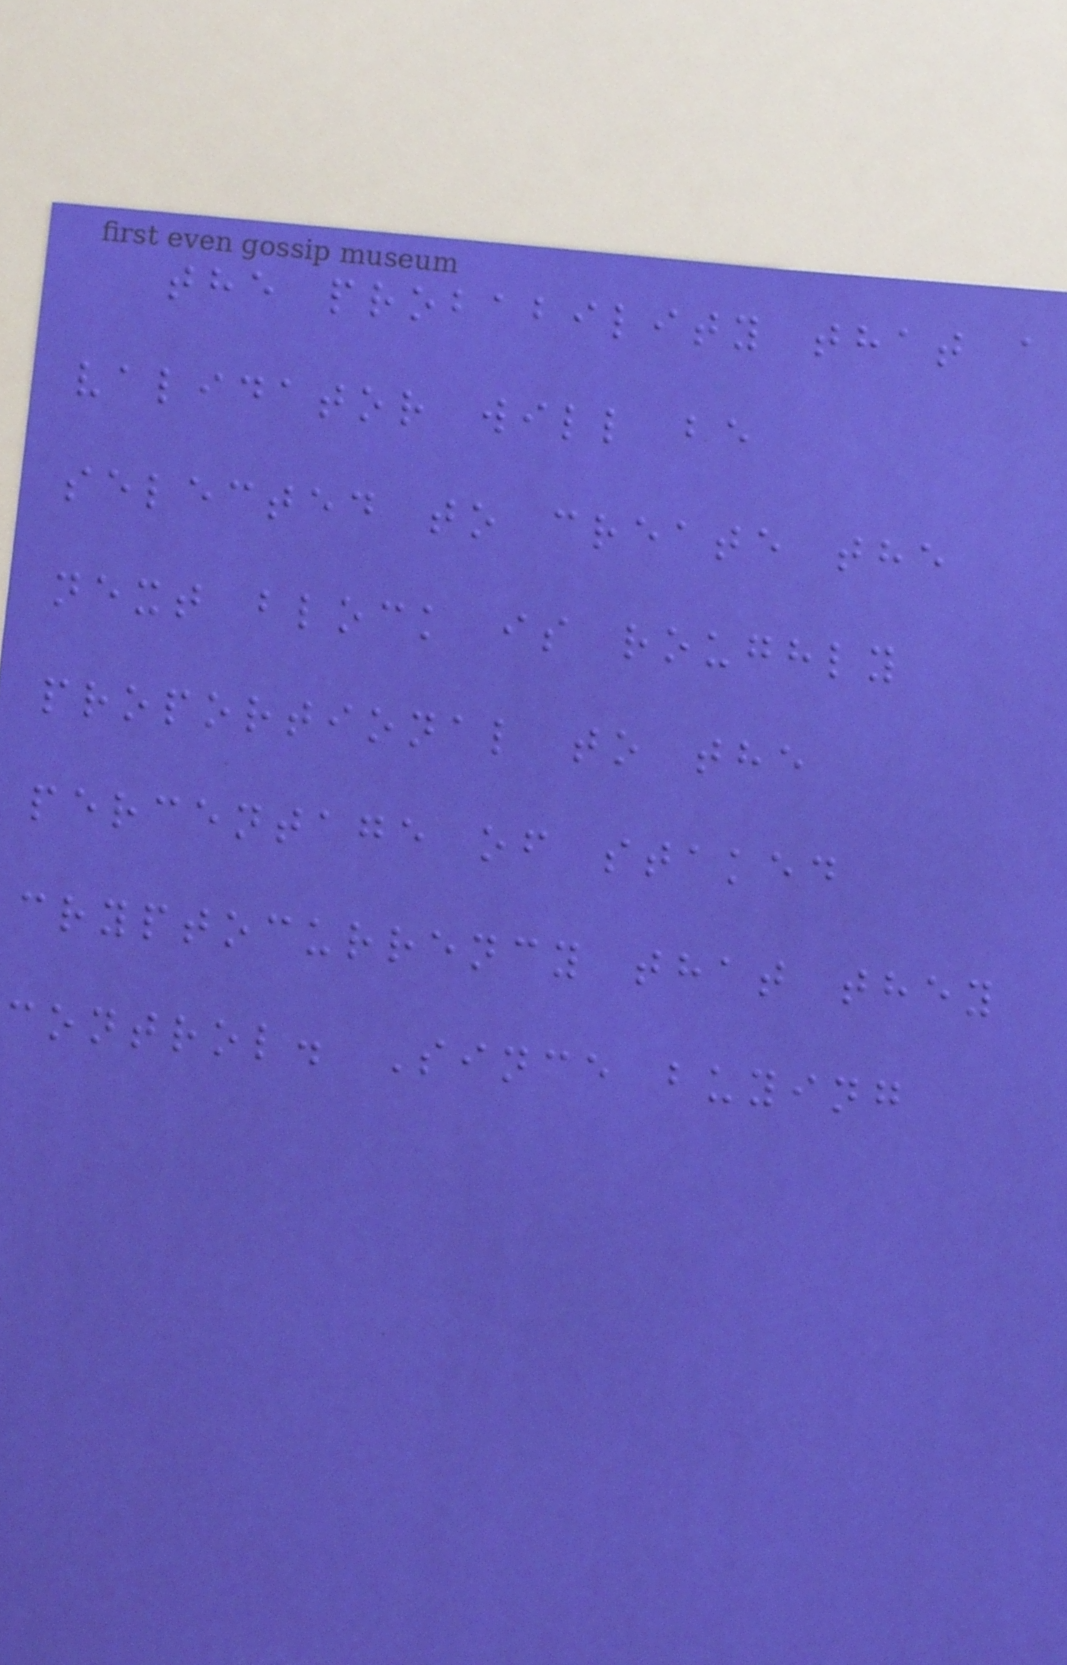the probability that a
validator will be
selected to create the
next block is roughly
proportional to the
percentage of staked
cryptocurrency that they
control. Since buying
